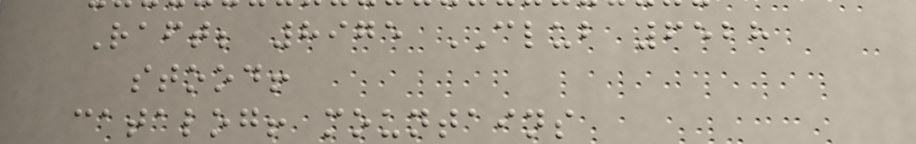Raft; 8975 CLUB 6528
stood!
catalog! mountains
